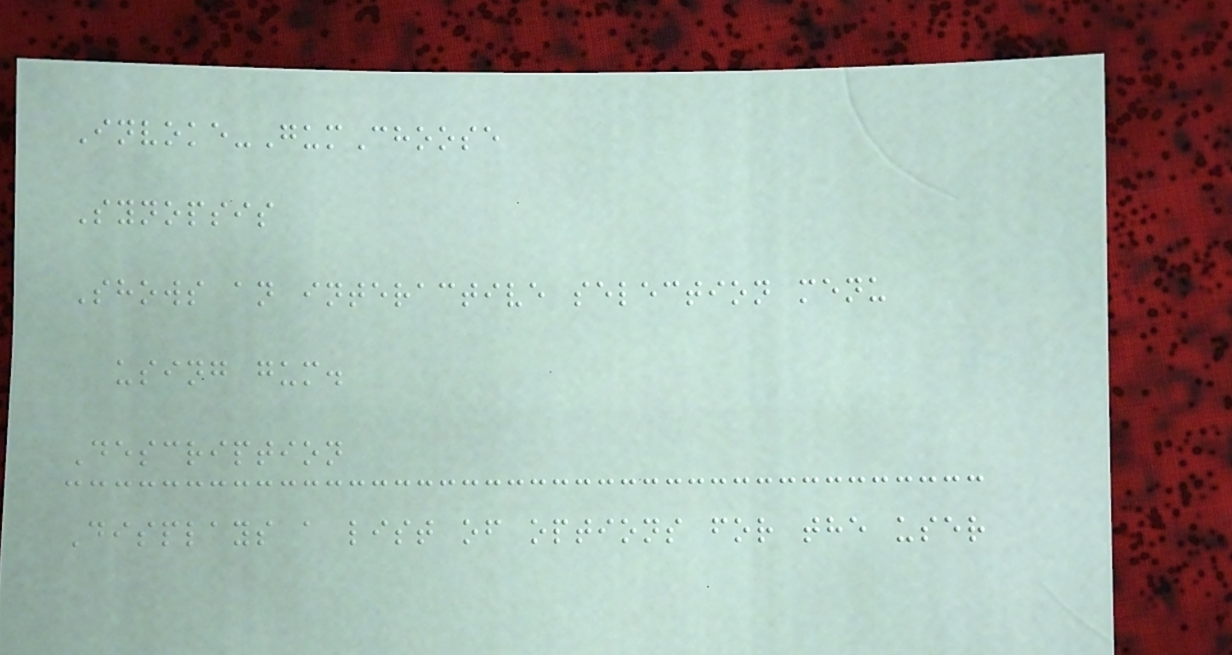Invoke-GumChoose
Synopsis
Shows an interactive selection menu
using gum.
Description
Displays a list of options for the user
